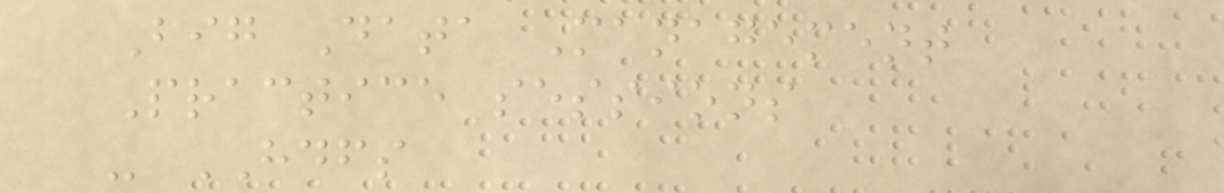Big Data Management
Practice sessions
- HDFS
